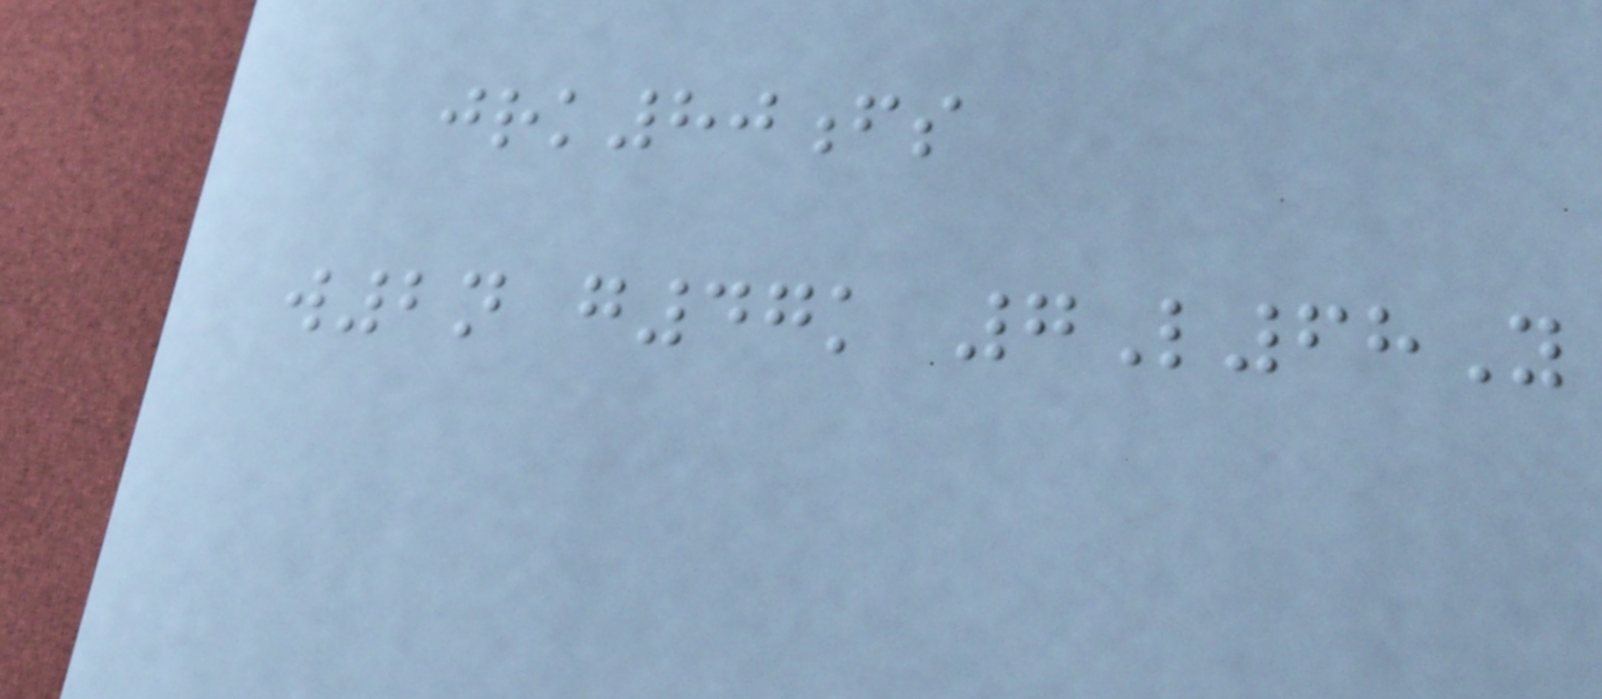jrk80fs
w2n g47k 7L68Y
